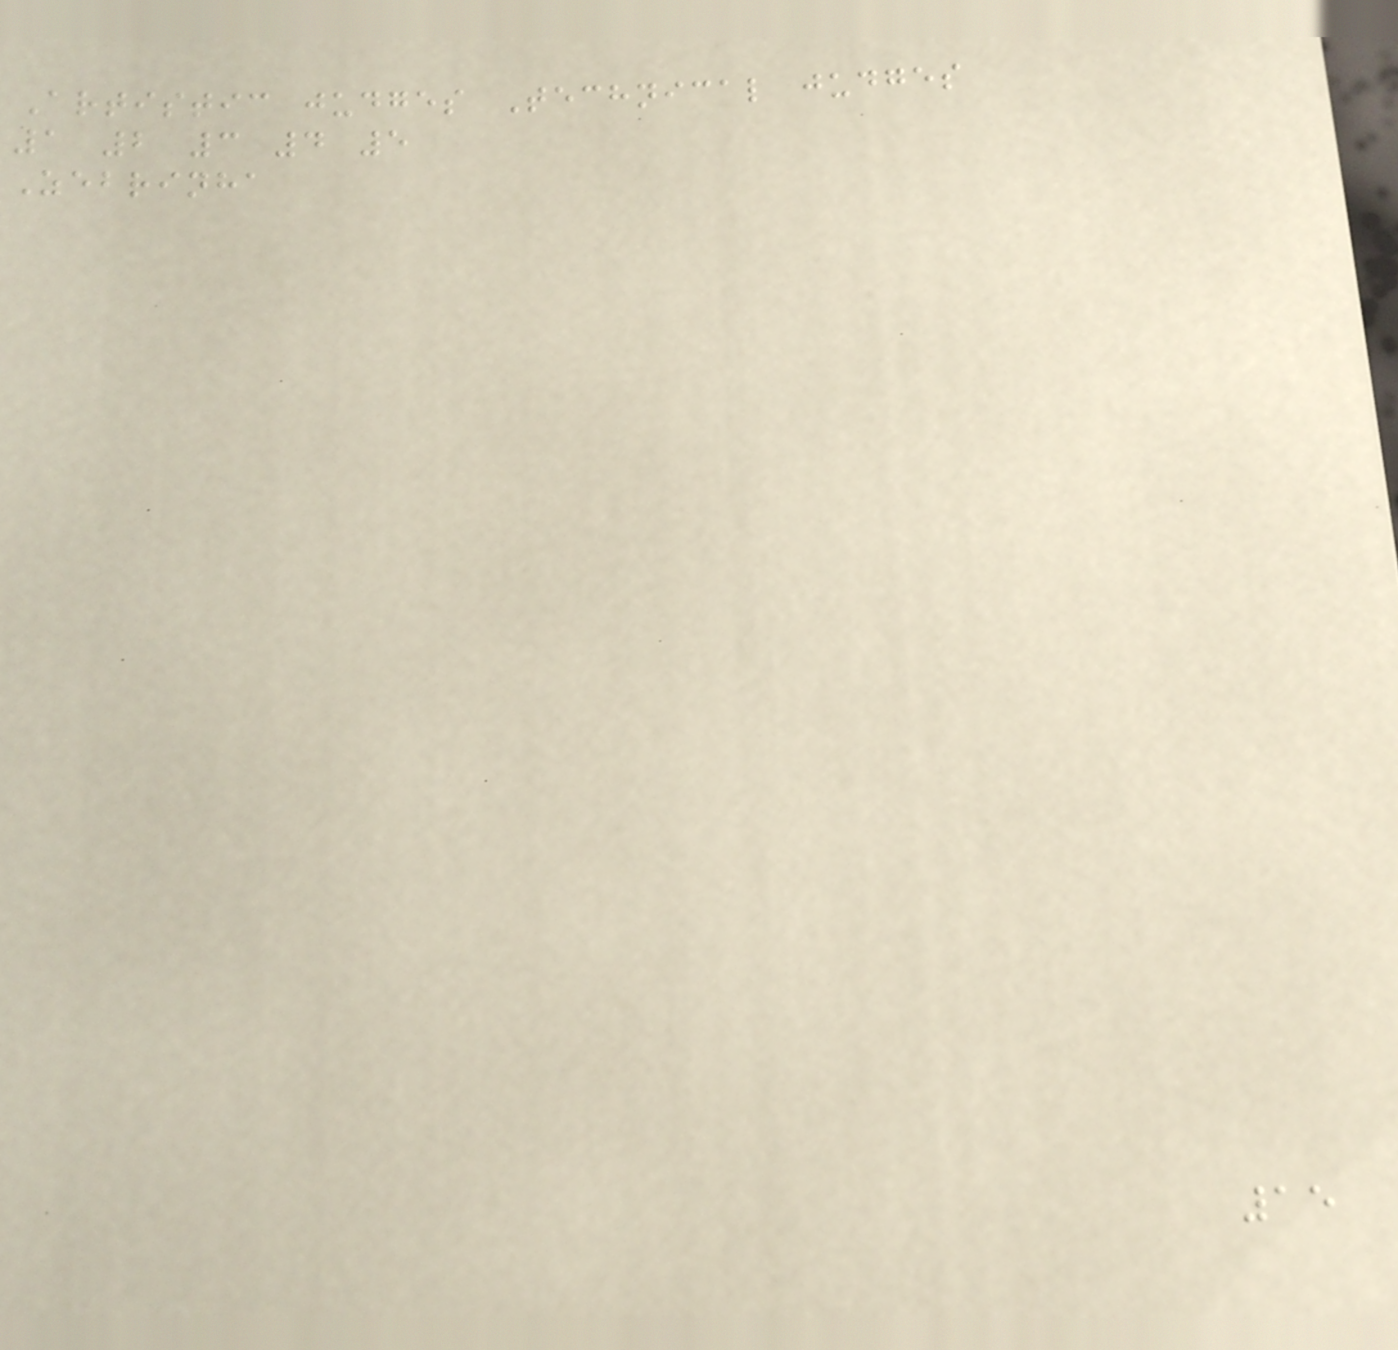Artistic judges Technical judges
1 2 3 4 5
Zebrinha
15
